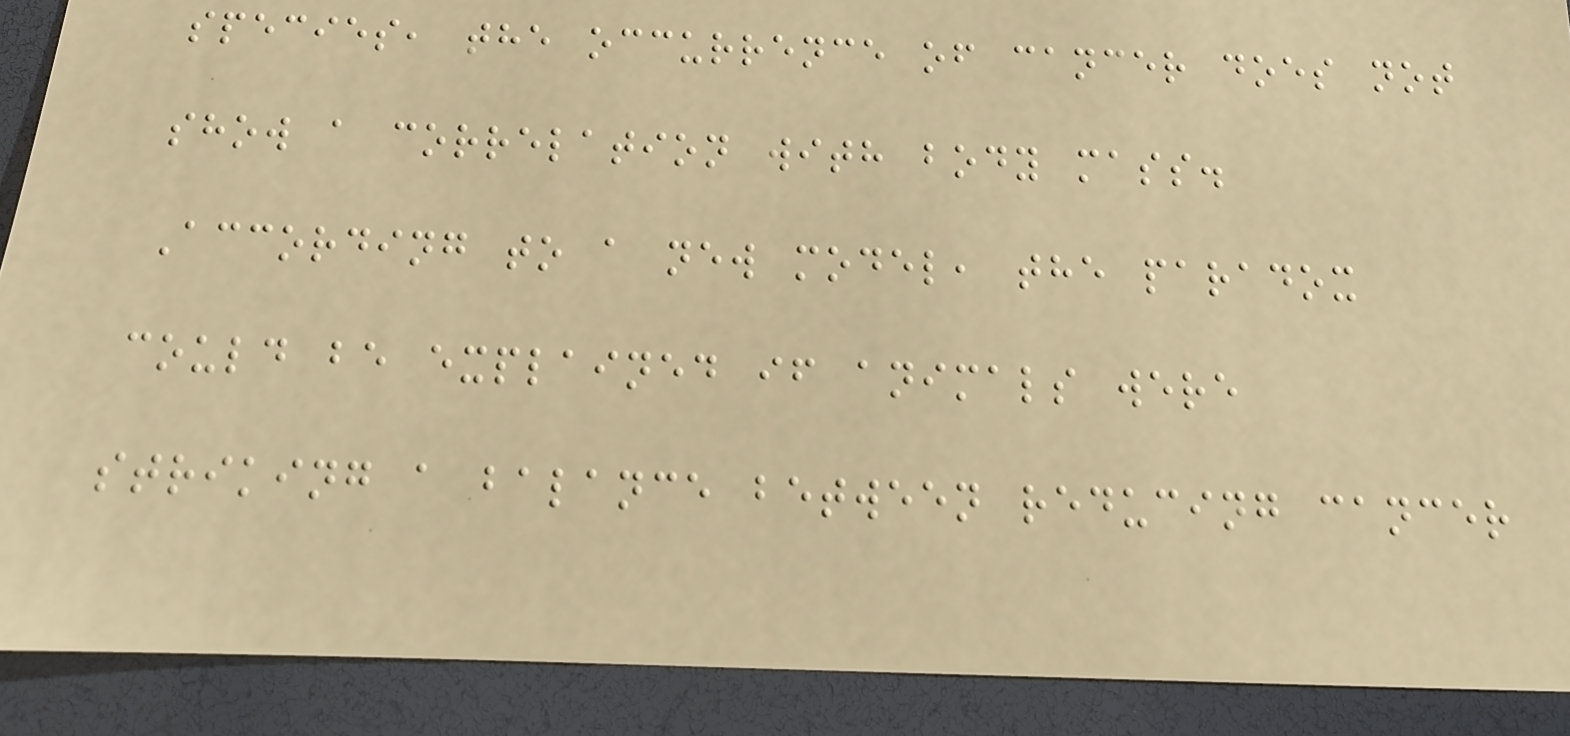species, the occurrence of cancer does not
show a correlation with body mass.
According to a new model, the paradox
could be explained if animals were
striking a balance between reducing cancer
